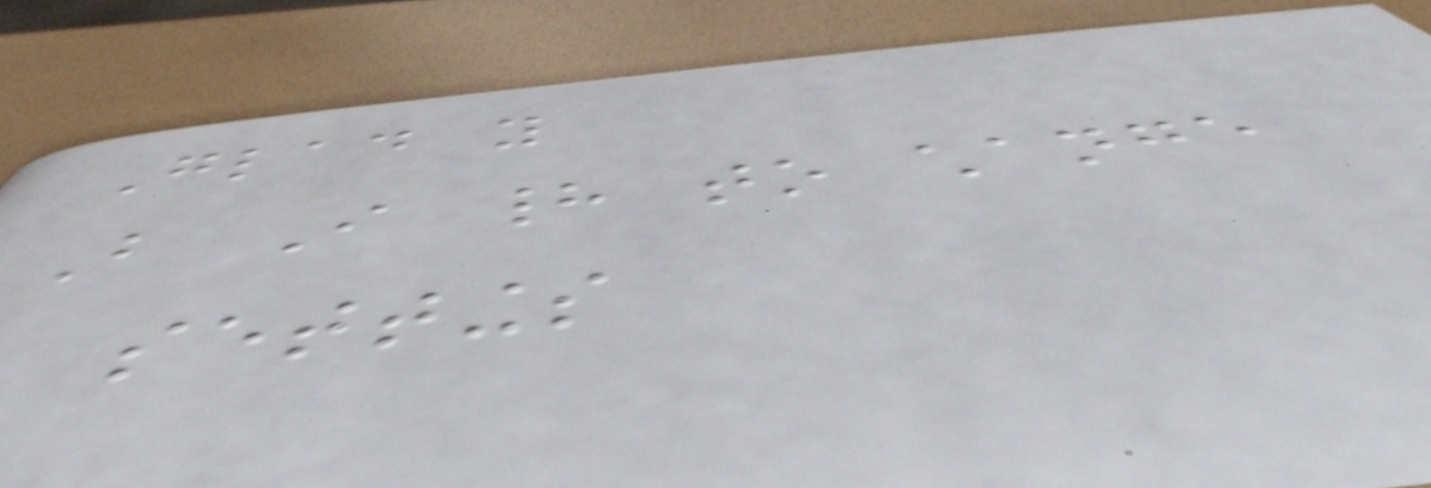Glad you
But I had to change
settings
